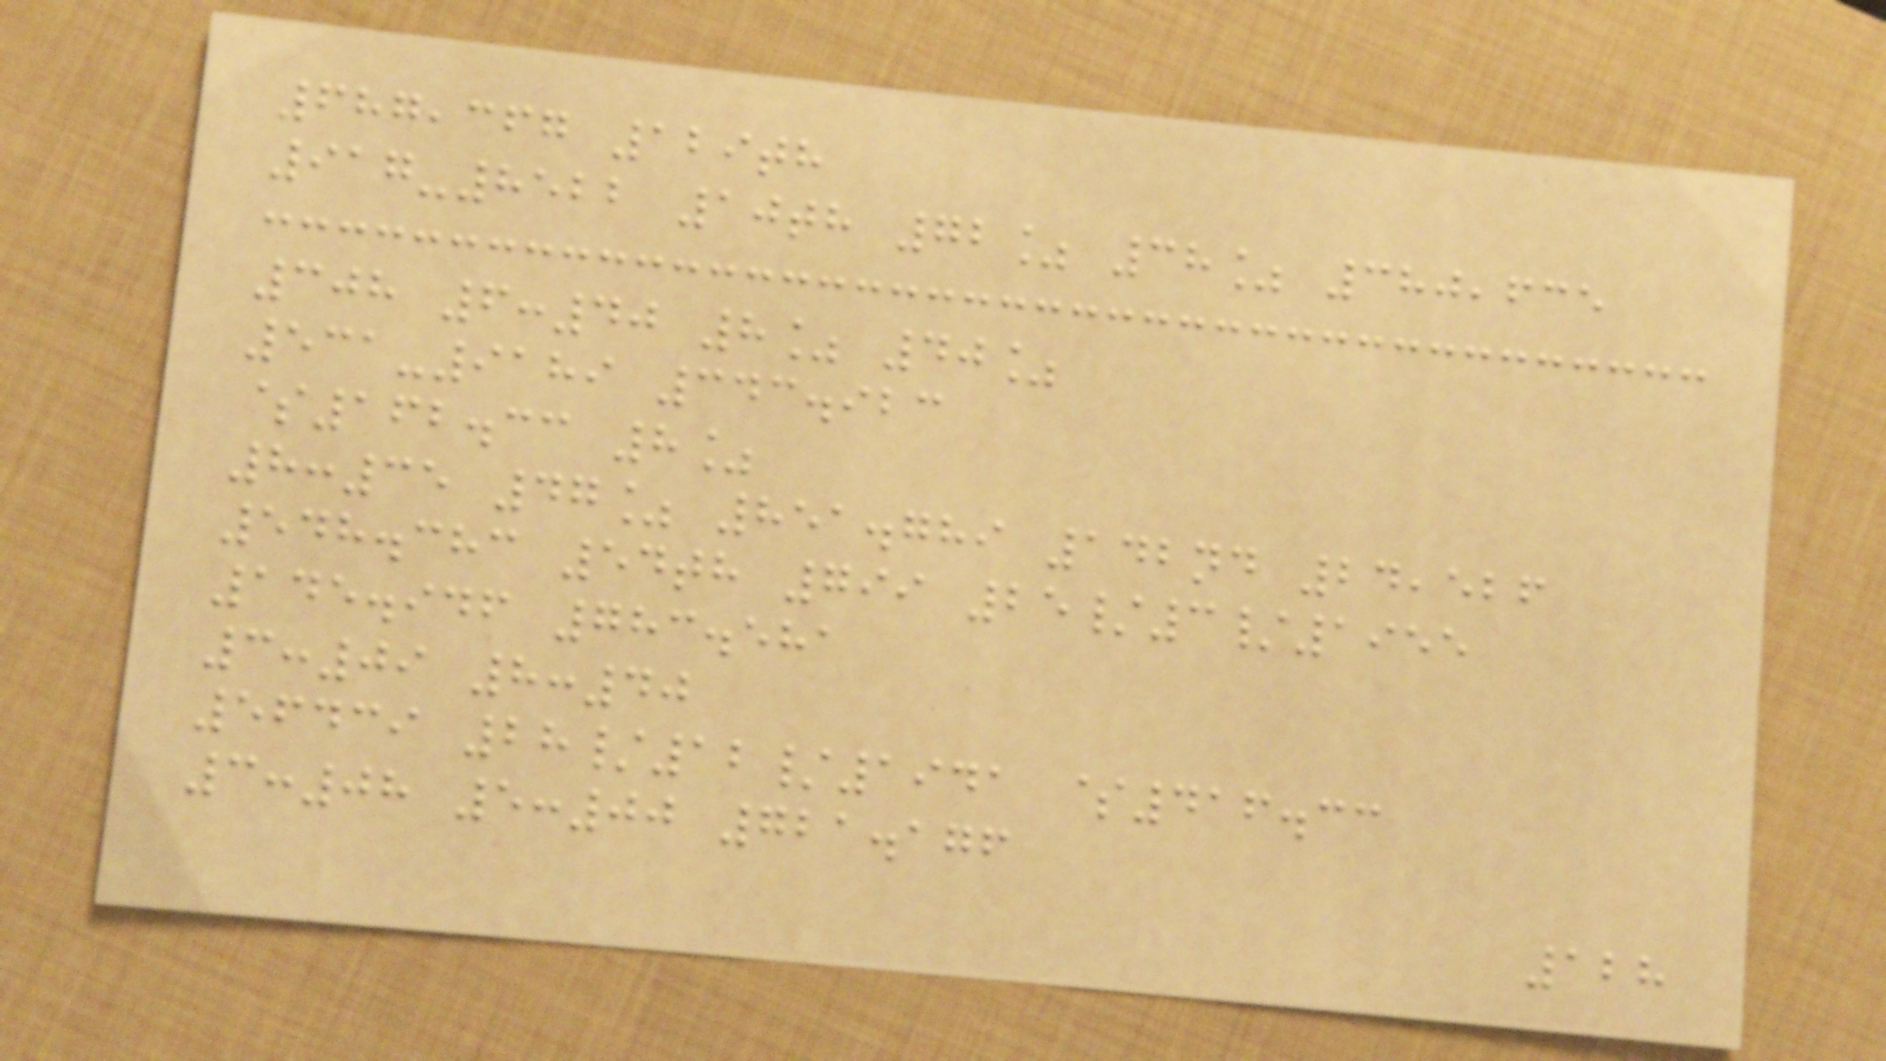687,367 129th
917-8522 10th 72% 38% 380,635
308 6:40 8% 40%
531-9189 343.923
$162.33 8%
8:35 47% 851.789 142nd 24,526
548.383 54th 799 25/3/1955
145.946 783.581
3:09 8:40
56439 28/12/1941 $416.33
3:08 5:00 721.176
128
